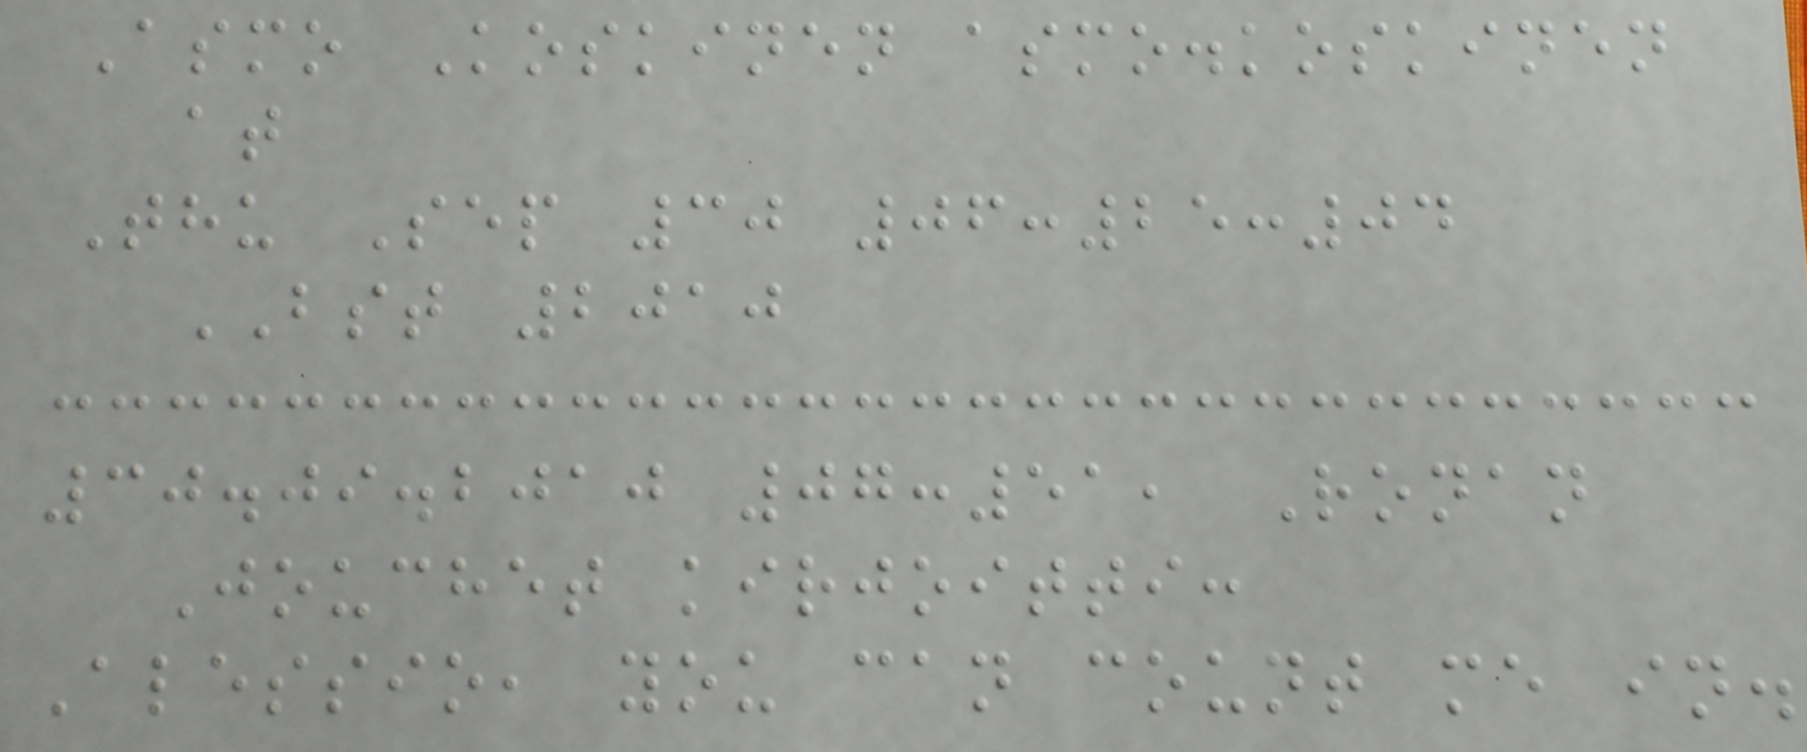Asmo Koskinen asmo.koskinen
at
Thu Sep 30 06:25:04
BST 2010
30.09.2010 07:51, Ronan
Jouchet kirjoitti:
Alessio, you can count me in.
